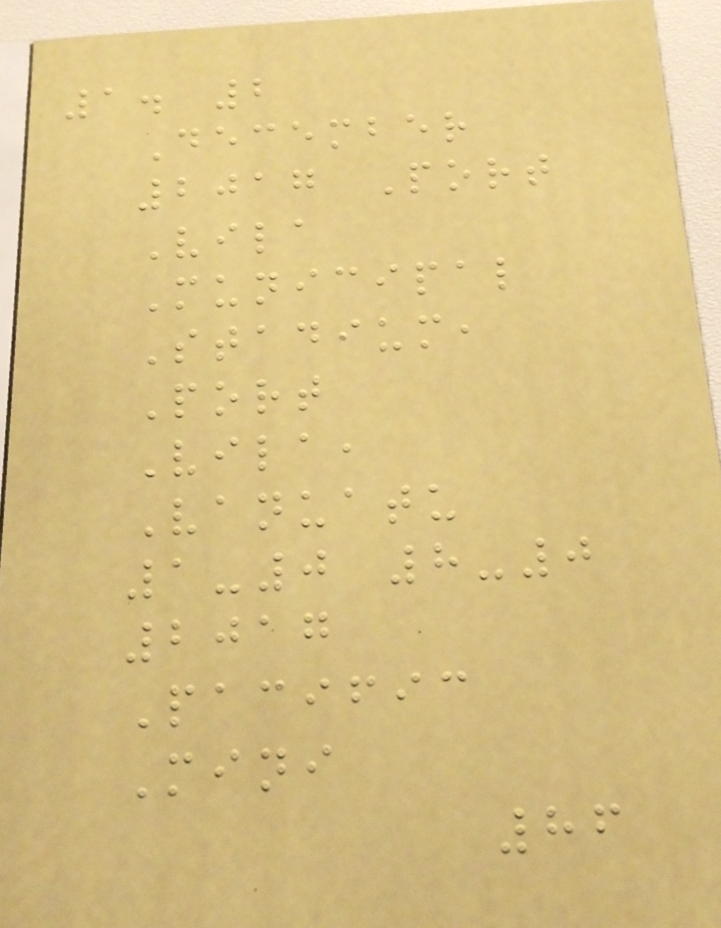1. 2
December
2017 Port
Vila
Municipal
Stadium,
Port
Vila,
Vanuatu
1-0 8-0
2017
Pacific
Mini
86
